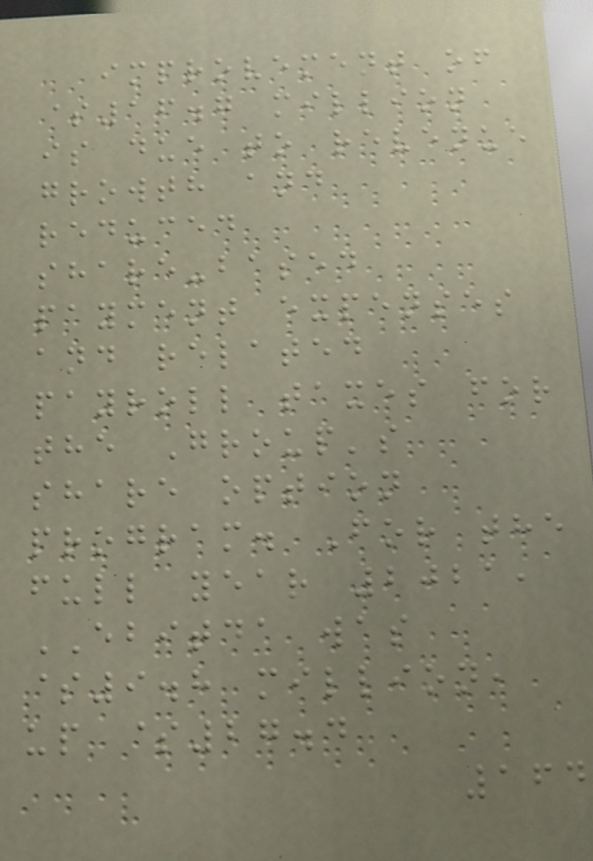improvement of
$16.7 million
is due to revenue
growth and
reduced
share-based
payment expenses
and related
payroll taxes for
the Group's
share option
program. For the
full year 2021,
EBITDA was
$9.8 million,
up $27.4
164
